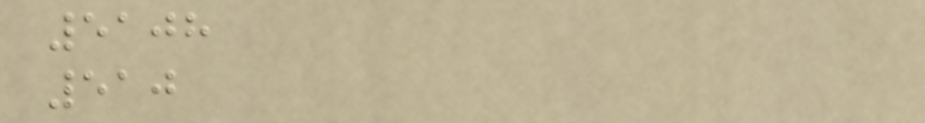5108
510
